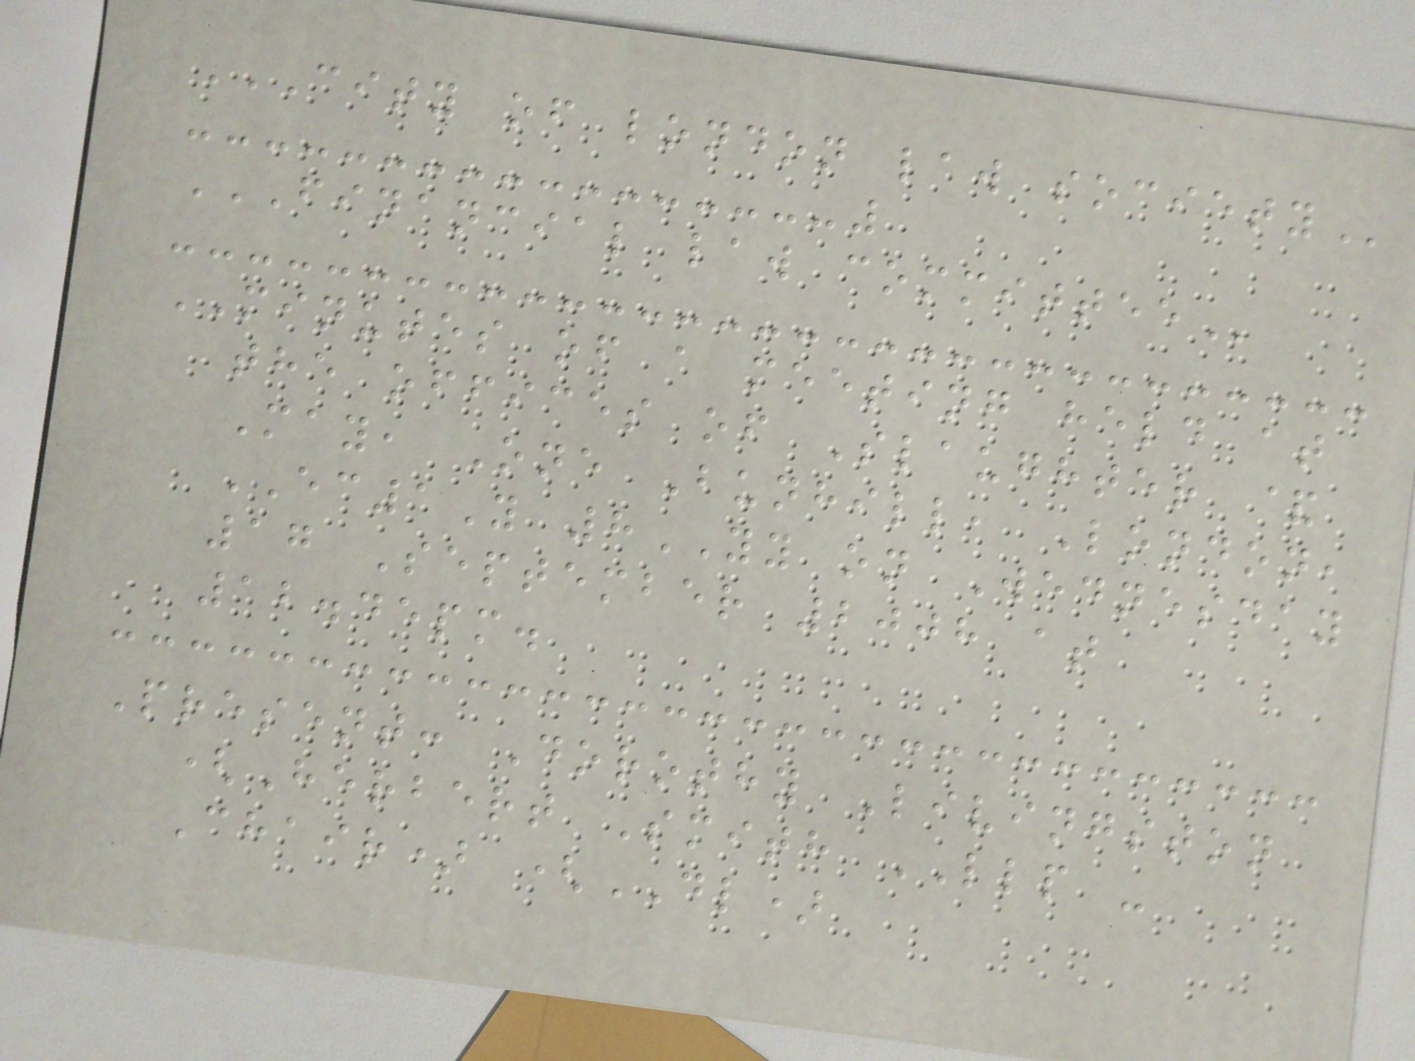CITY OF LONDON LAW SOCIETY
FINANCIAL LAW COMMITTEE
MINUTES of a meeting held at
the offices of Slaughter &
May, One Bunhill, London,
EC1Y 8YY on Wednesday
17 September 2008 at
12.45pm.
Present: Dorothy Livingston
(Herbert Smith LLP -
Chair) (DL)
